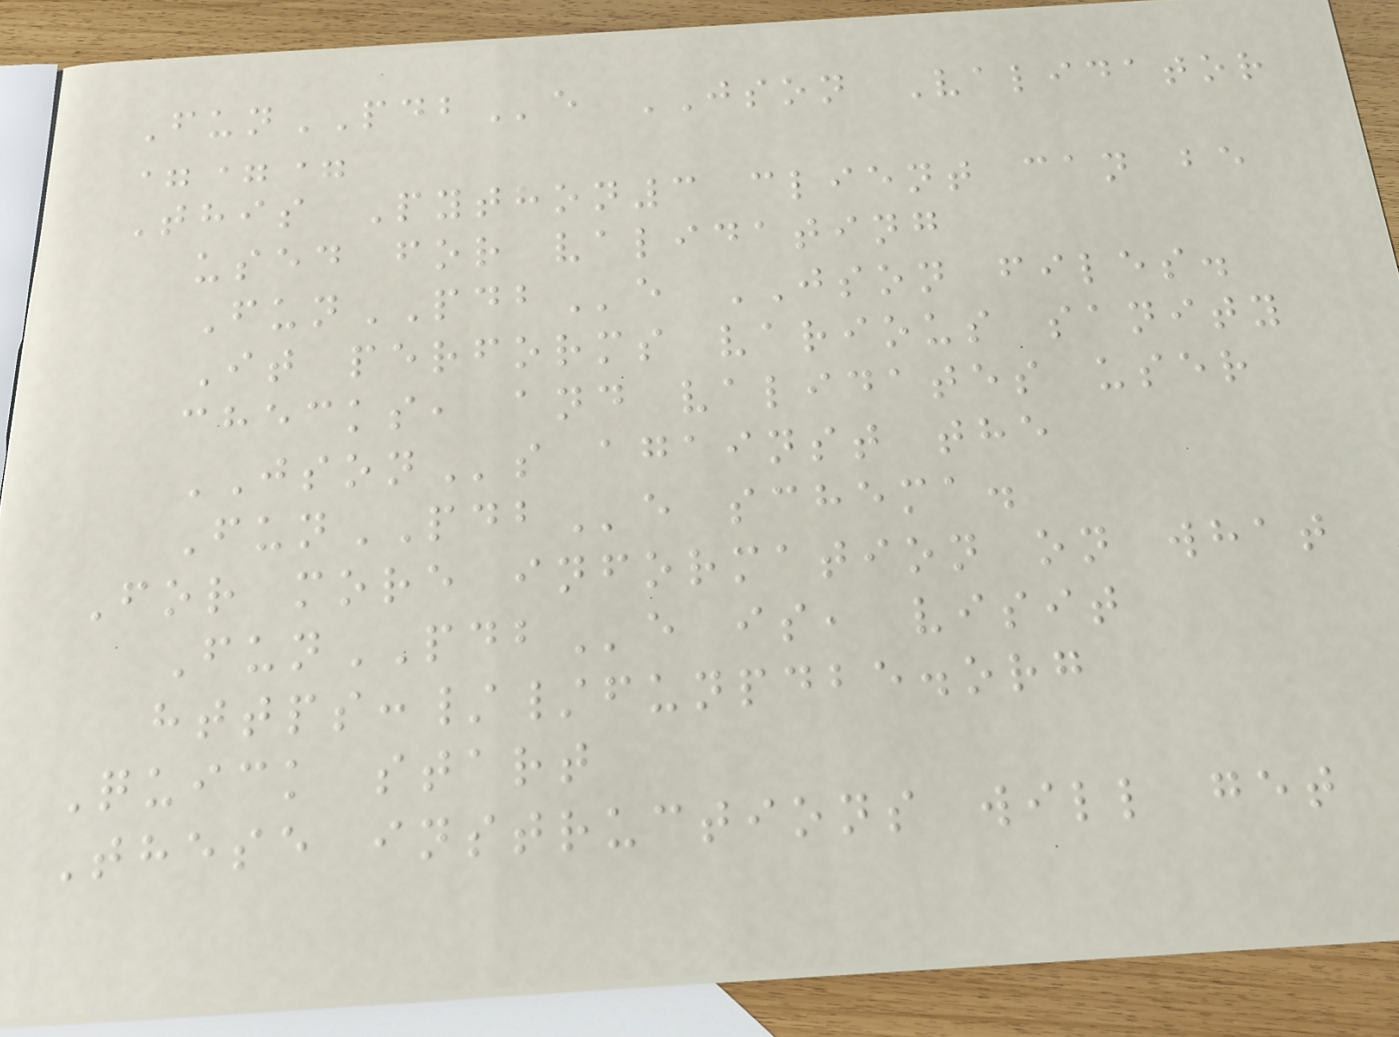FunPDBe JSON Validator
===
This Python3 client can be
used for validating
FunPDBe JSON files.
It performs various sanity
checks, and validates user
JSONs against the
FunPDBe schema.
For more information on what
FunPDBe is, visit
https://funpdbe.org
Quick start
These instructions will get
